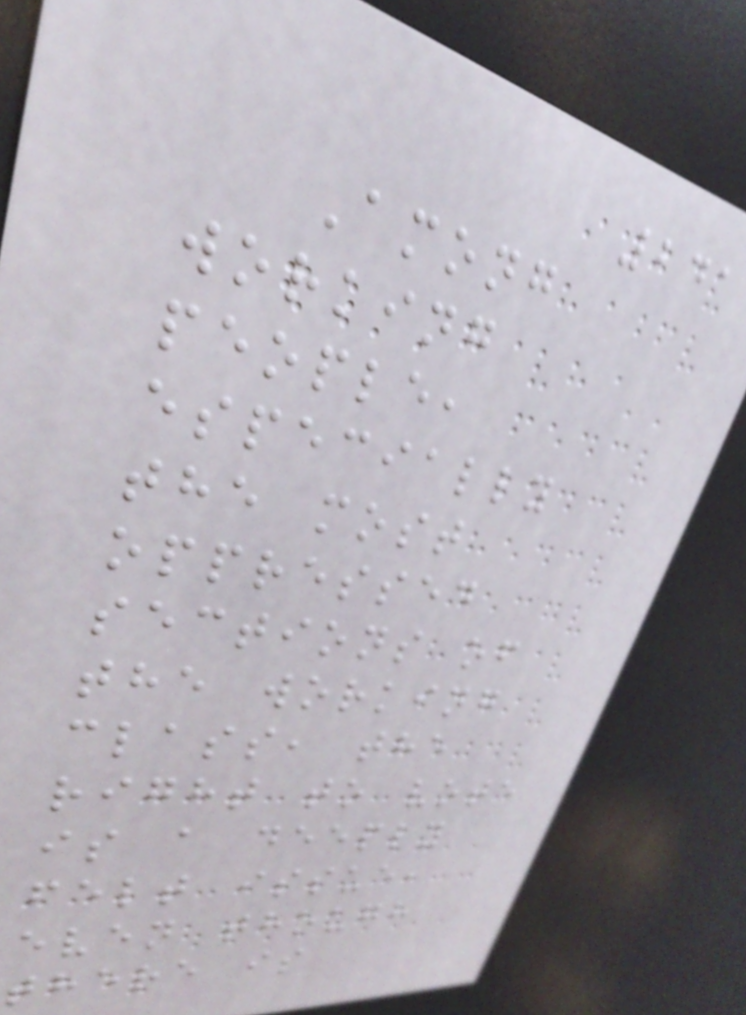241
Among
working
people,
especially
the most
oppressed
sections of
the working
class, the
right to vote
is a deeply
felt issue,
even though
there is
